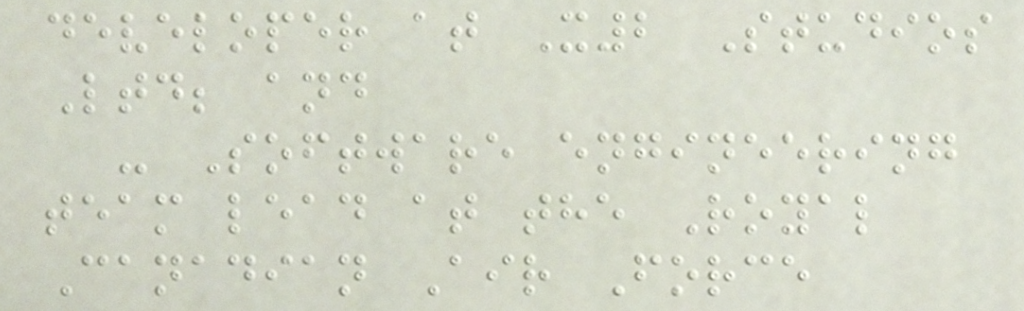developer at X2 Studios
Ltd; and
- Software engineering
team lead at the Royal
Canadian Air Force
